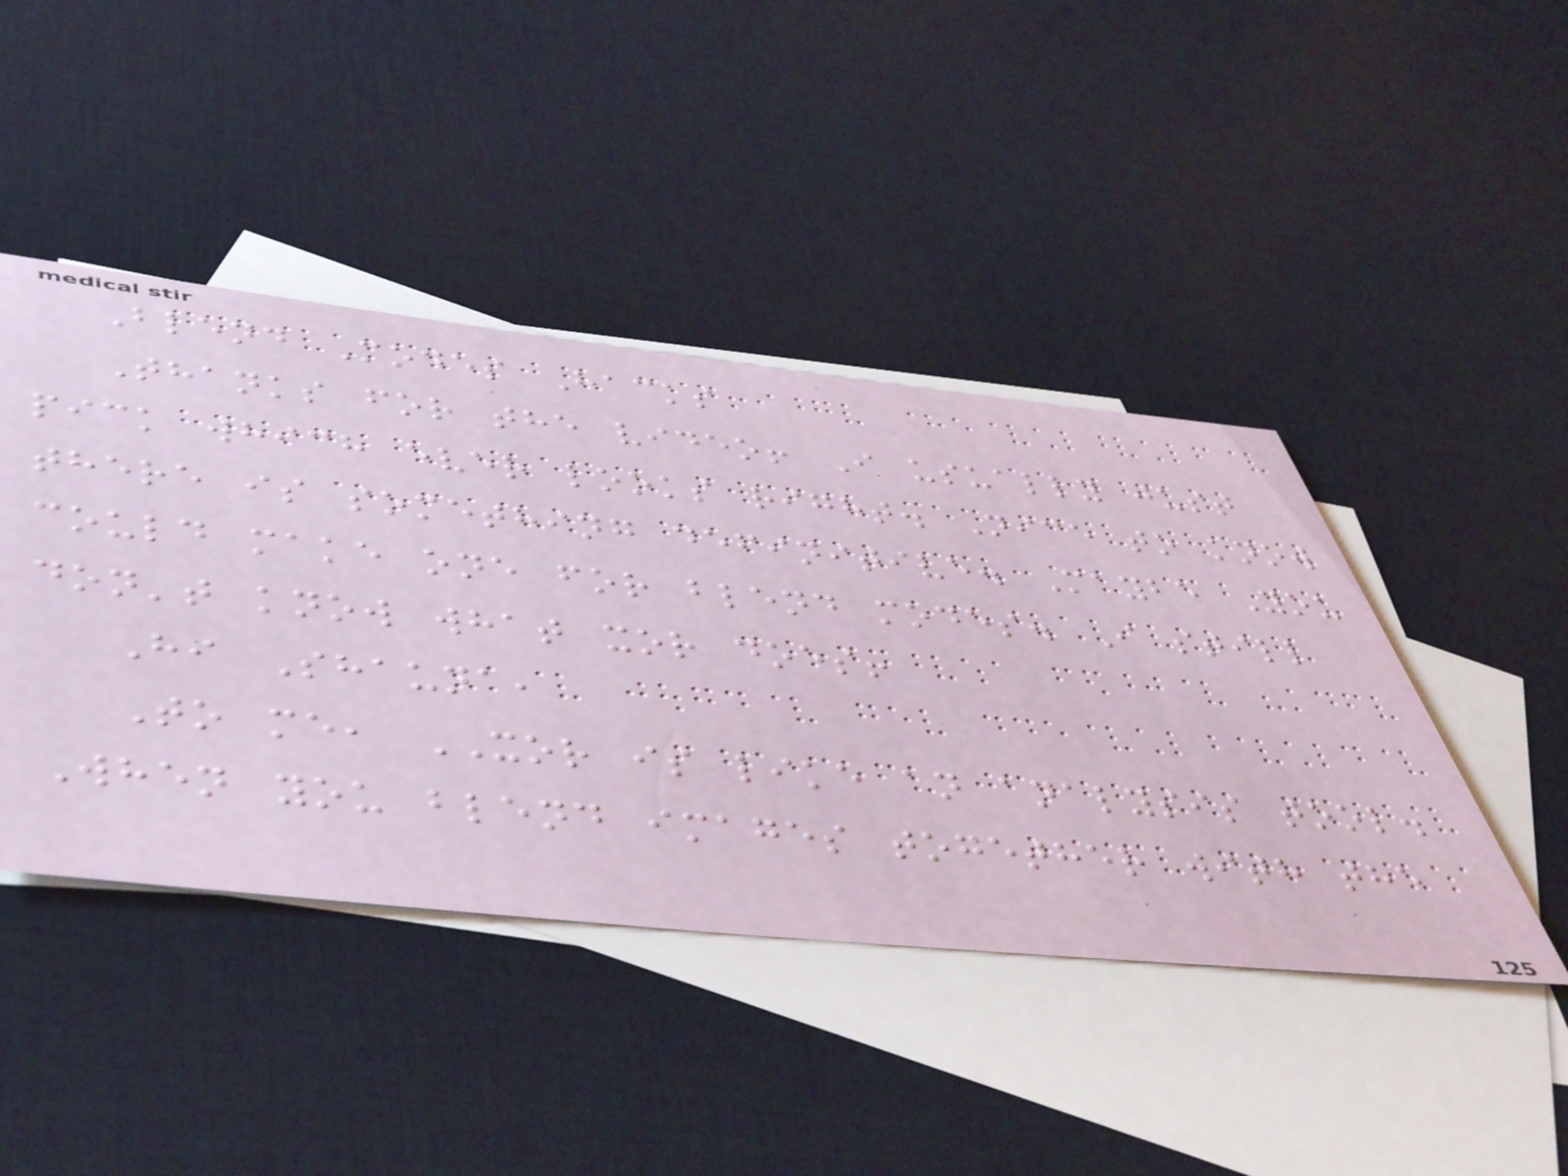Blend Modes Hacks
Thanks for the video! I usually just
pick which ever looks right. Nice to know
there is something definitive. Maybe You
could make one for blend modes. I still
don't know what xor does!
Hi Shauna,
To me, XOR is like an analysis tool.
When you blend images together with the
